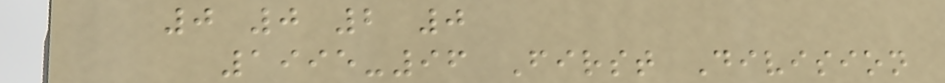0 0 2 0
1995-96 First Division
